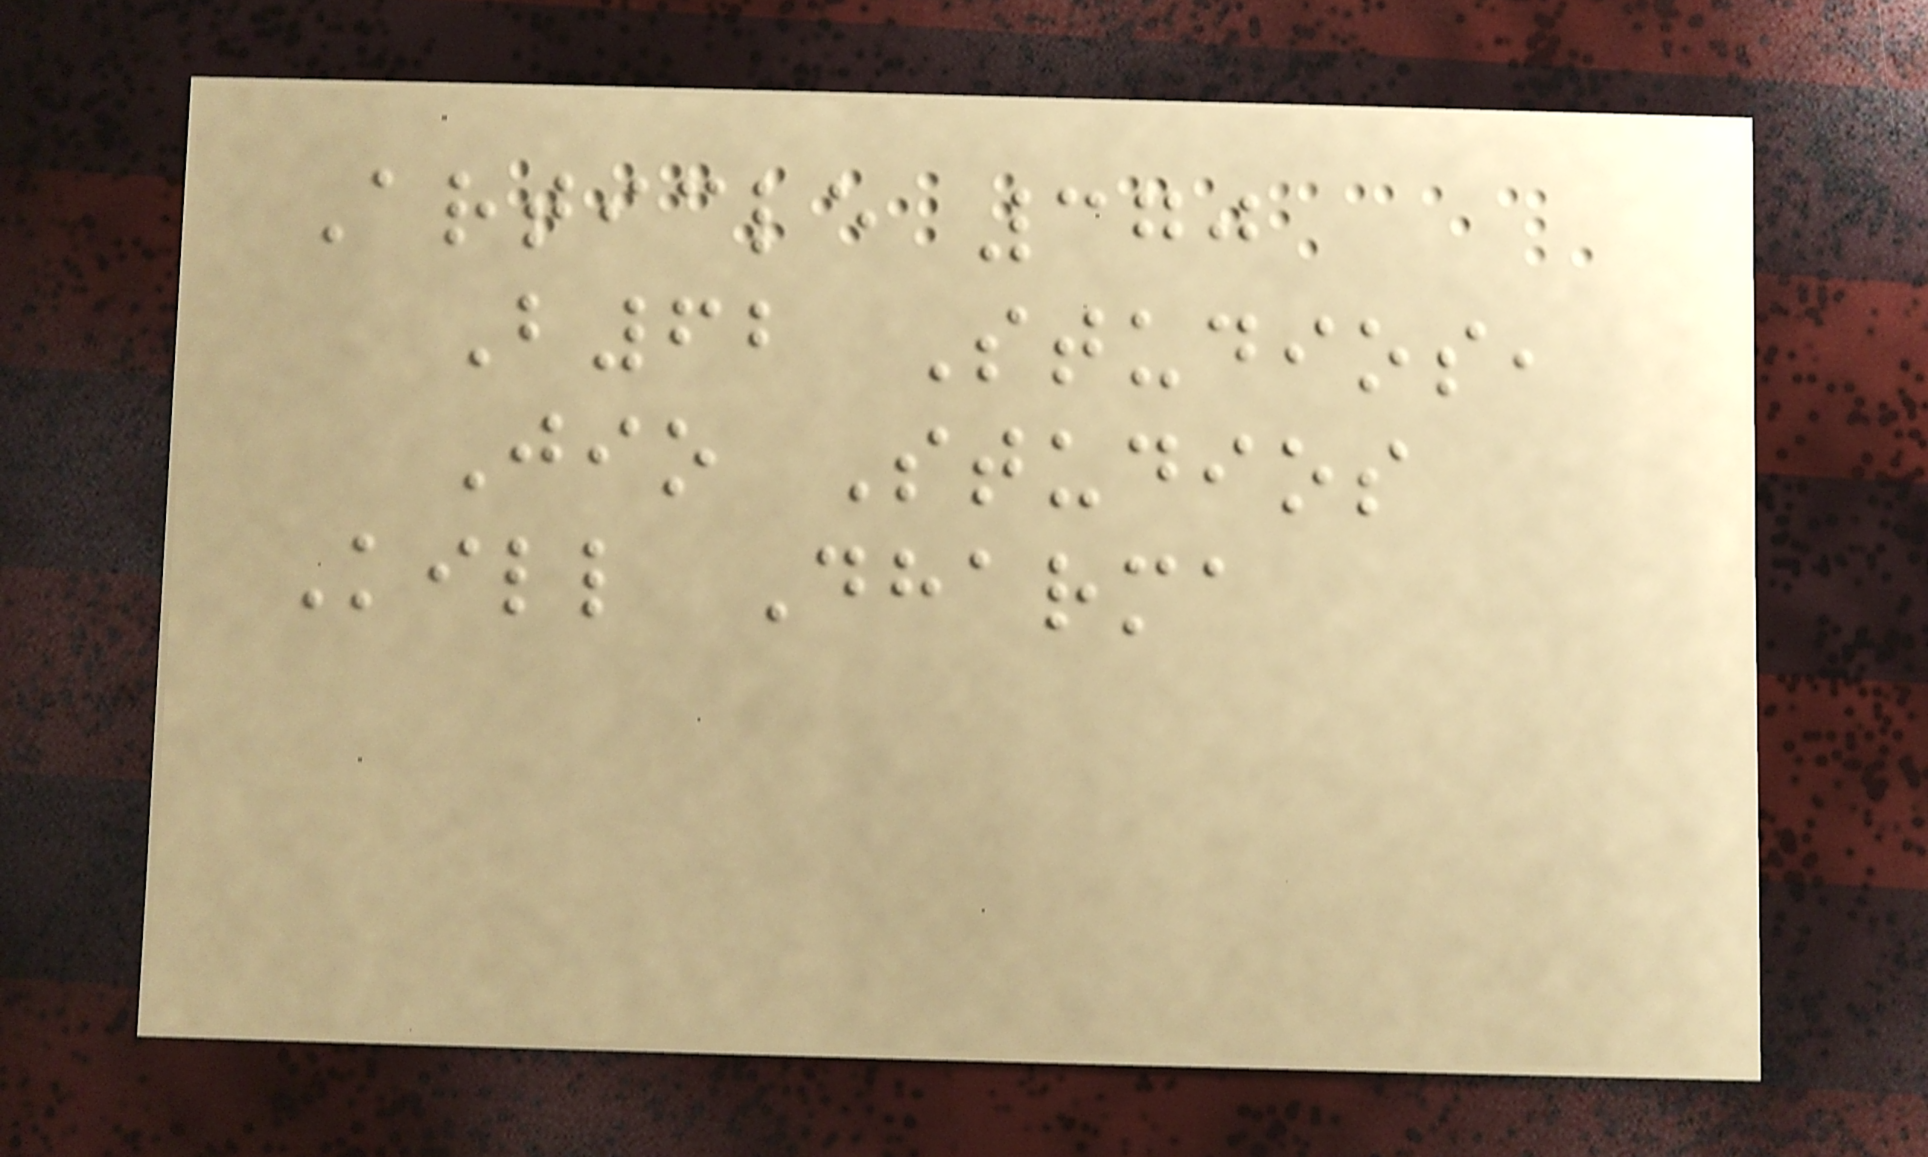Article 370
B62 Studios,
Jio Studios
Kill Dharma
